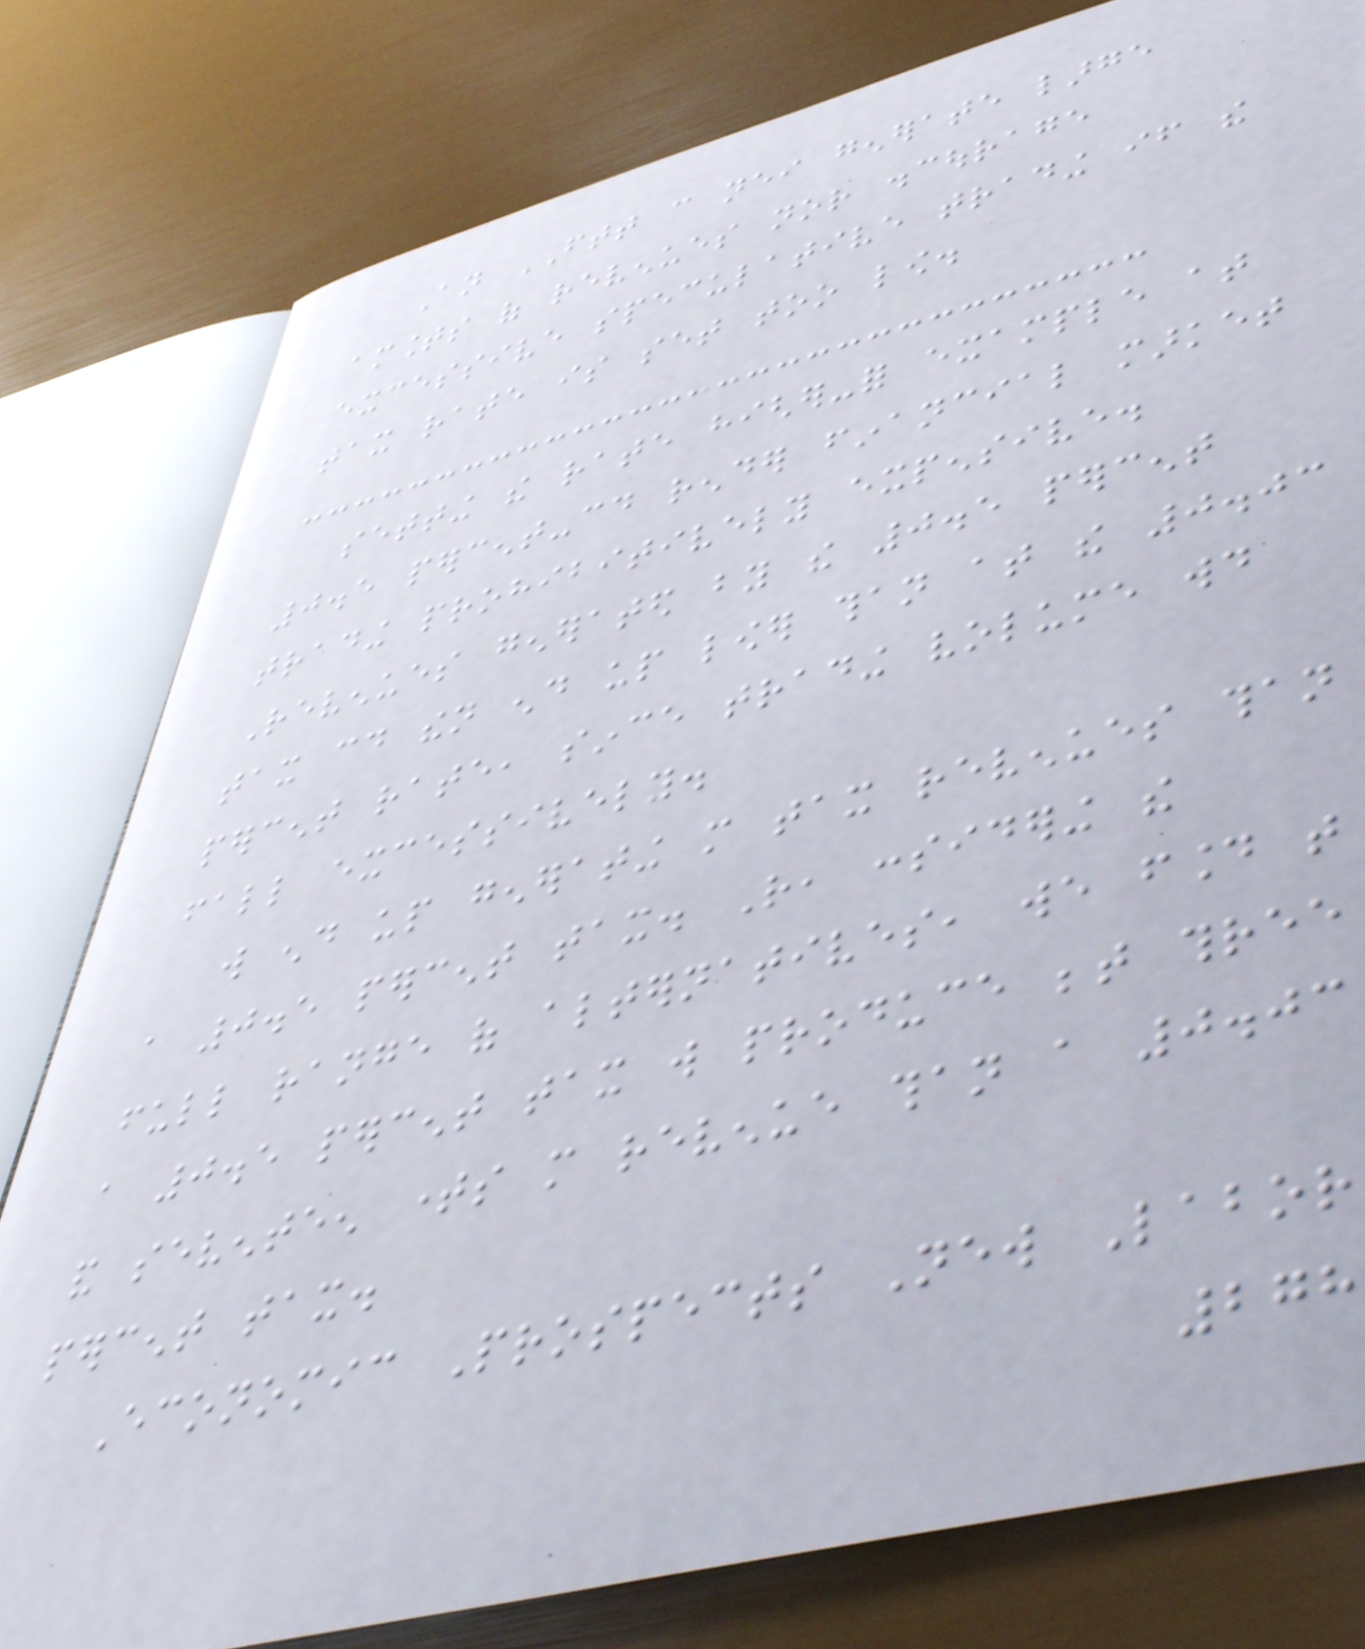An FTT can neither generate large
amounts of revenues nor discourage
excessive speculative trading if the
tax rate is set too low.
setting the rate higher-for example at
0.5 percent-could render financial market
trading prohibitively expensive.
Revenues generated by the 0.5 percent
tax could then end up lower than at the 0.03
percent rate, since trading volume would
fall excessively.
will end up generating more tax revenues than
a 0.5 percent tax. Rather, considering the
full range of alternatives, we found that
a 0.5 percent tax will produce between three
and seventeen times more revenue than a 0.03
percent tax.
Economic Prospects New Labor
278
